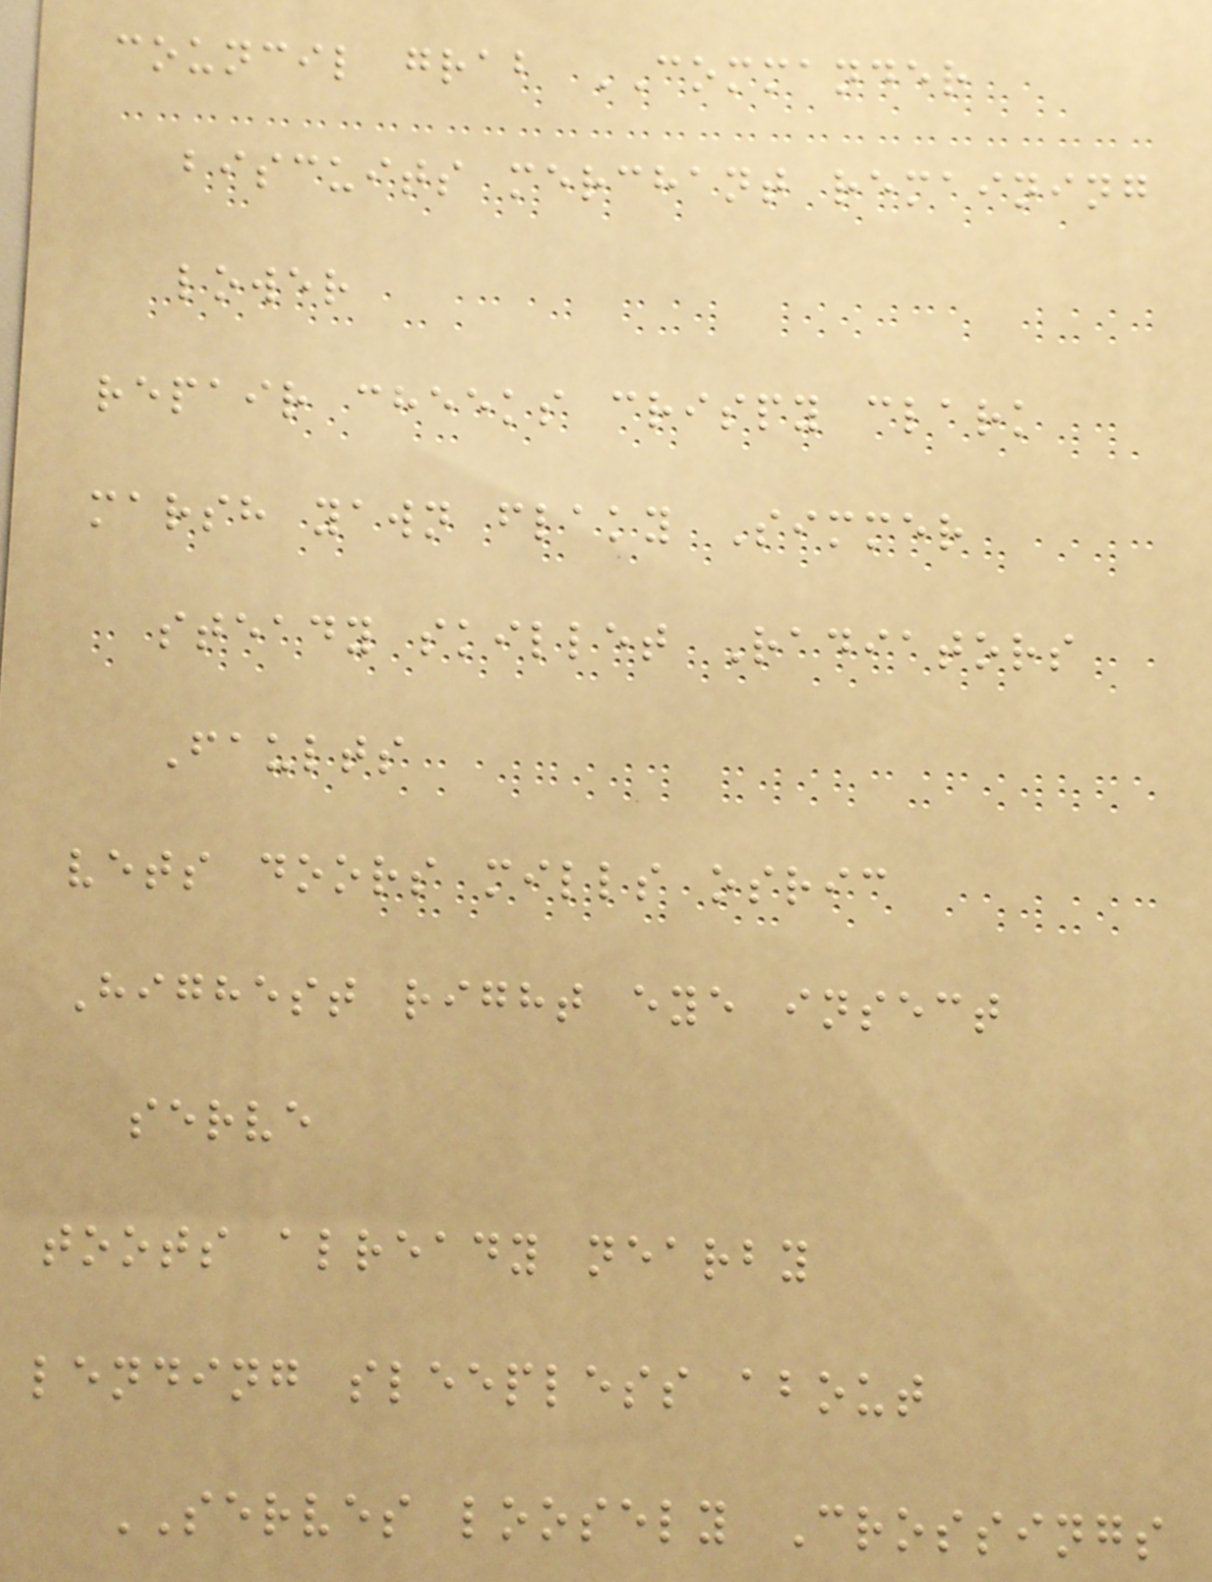council grab COMMANDER
biscuits merchant remaining
lower
repair cheeks crispy clark
marsh yawn flaky Simmer
steady skillet Radiators
Faults
vets doors mills osric
Highest right eye insect
serve
toots already nearby
lending sleepless about
SERVES loosely Crossings
